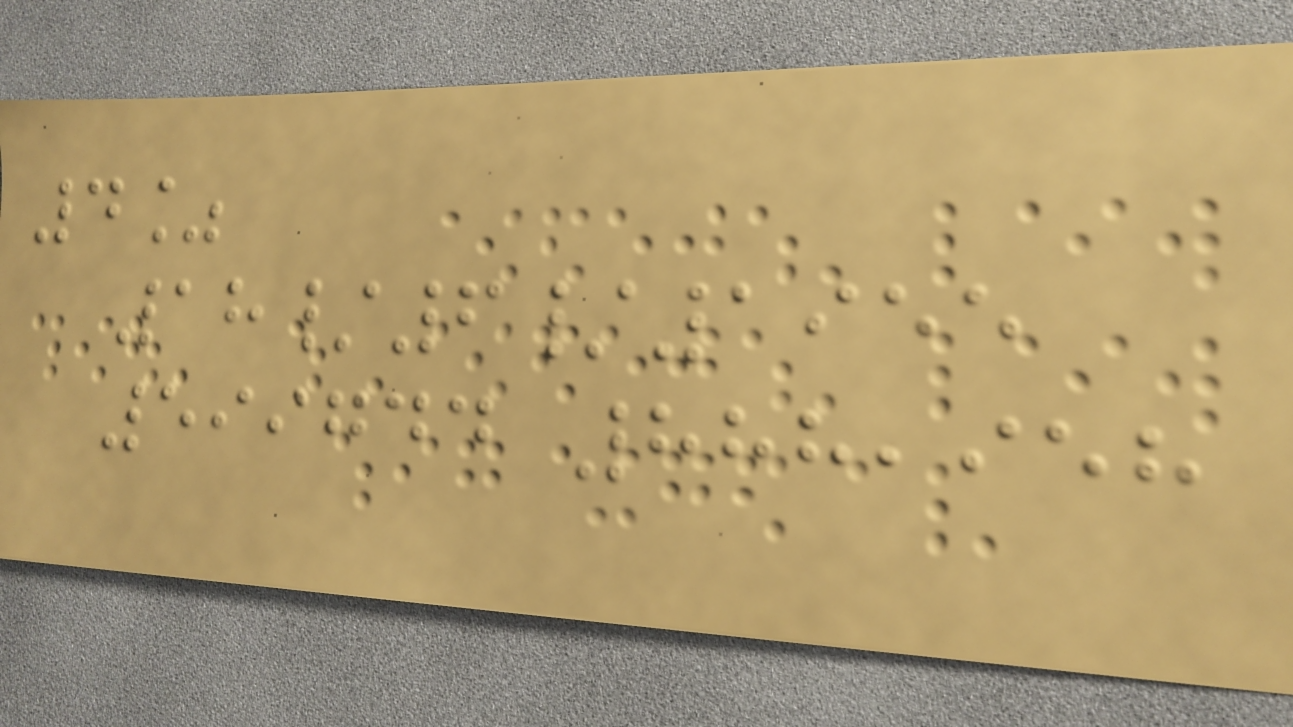4%
18/6/1955
599744 888,958
